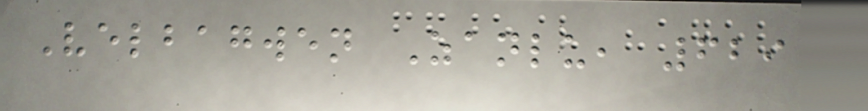Velbagwen Zanlu, 629
